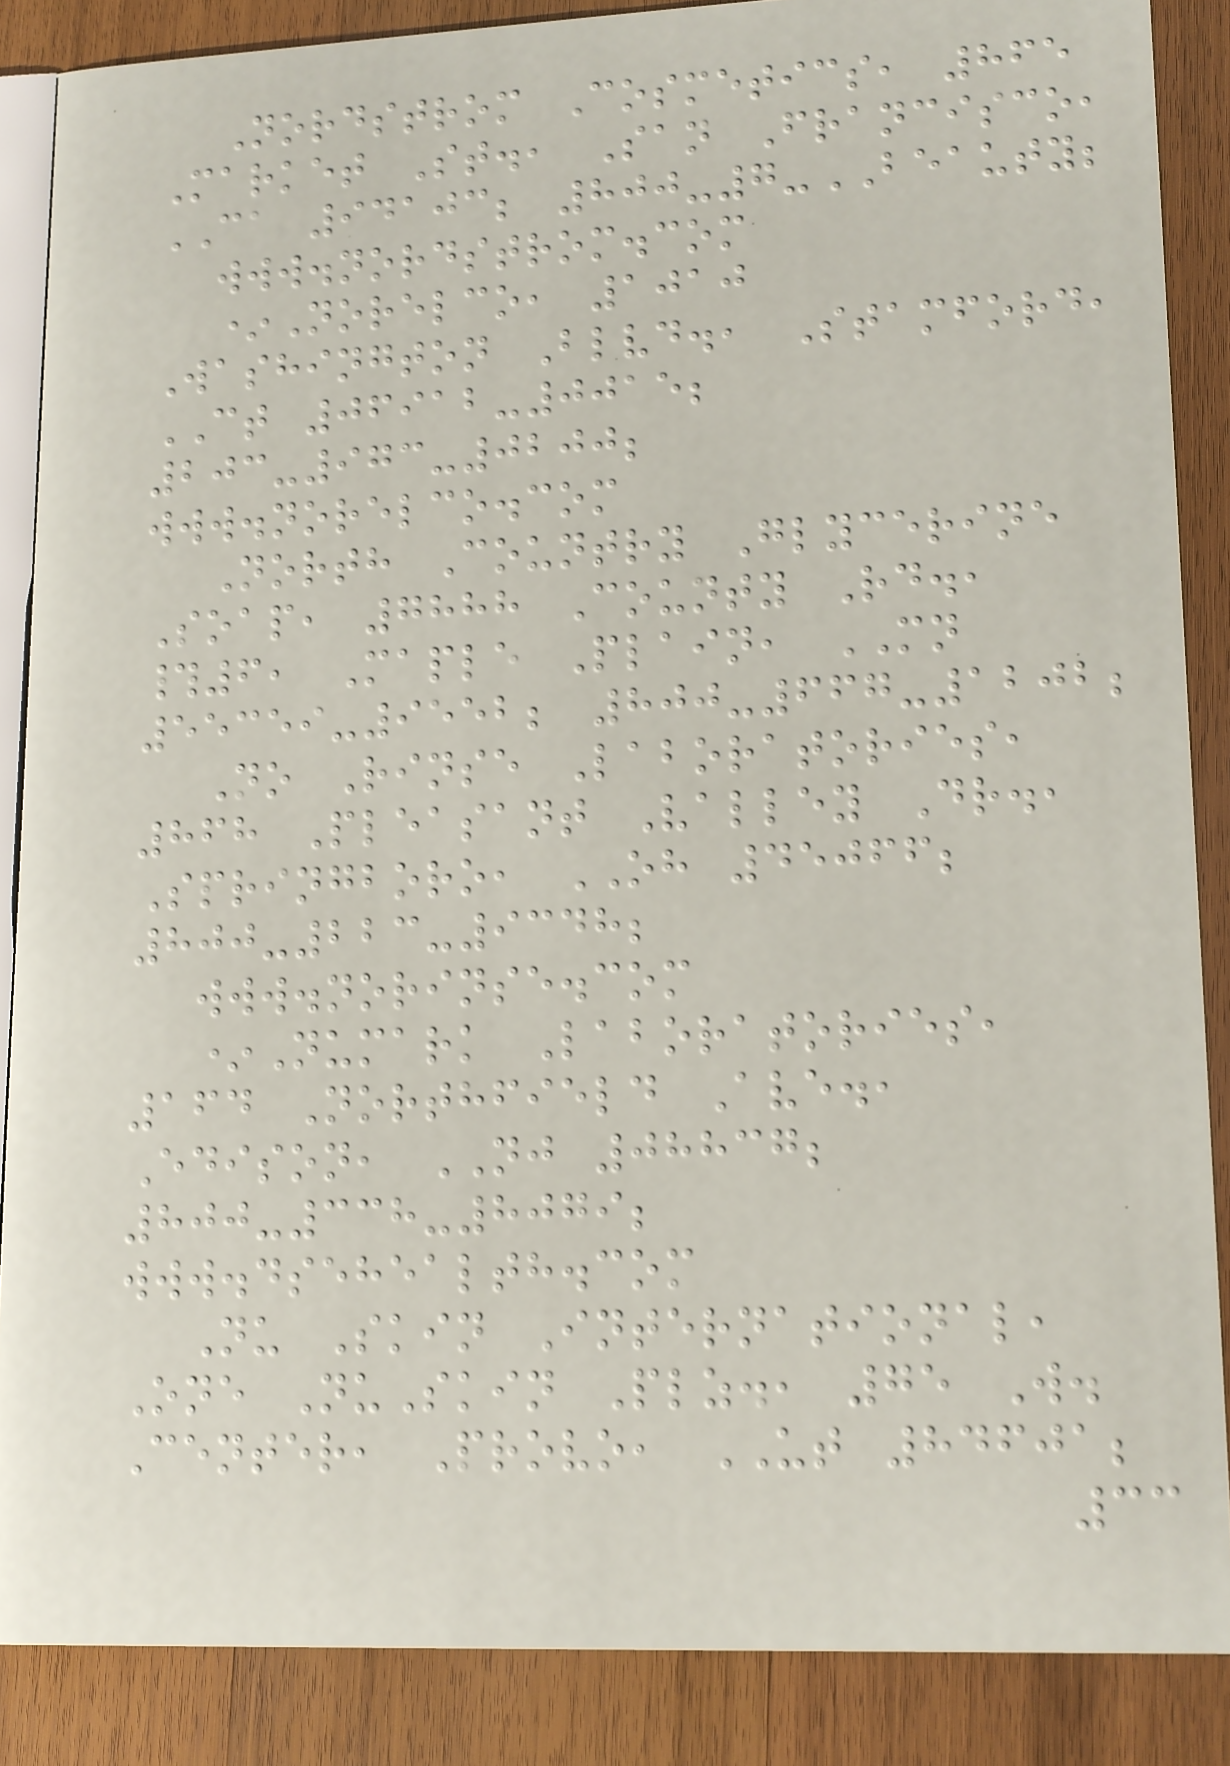Nordstrom Cosmetics, 865
Market St., San Francisco,
CA 94103; 800-7-BEAUTY;
www.nordstrom.com
*Norelco, 1010
Washington Blvd., Stamford,
CT 06912-0015;
203-973-0200;
www.norelco.com
North Country Glycerine
Soap, 7888 County Rd.,
#6, Maple Plain, MN
55359-9552; 800-667-1202;
No Rinse Laboratories,
868 Pleasant Valley Dr.,
Springboro, OH 45066;
800-223-9348;
www.norinse.com
*Numark Laboratories,
164 Northfield Ave.,
Edison, NJ 08837;
800-338-8079;
www.dsehealth.com
Nu Skin International,
One NuSkin Plz., 75 W.
Center, Provo, UT 84601;
33
